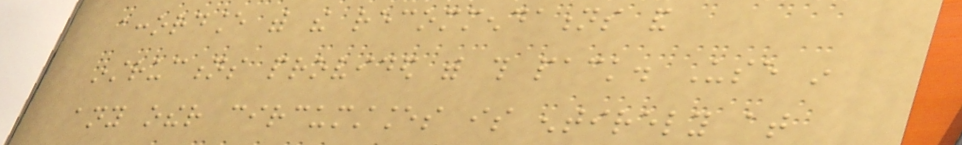accordance with the recommendations and
instructions provided with this pack. Use in
any other circumstances is entirely at
